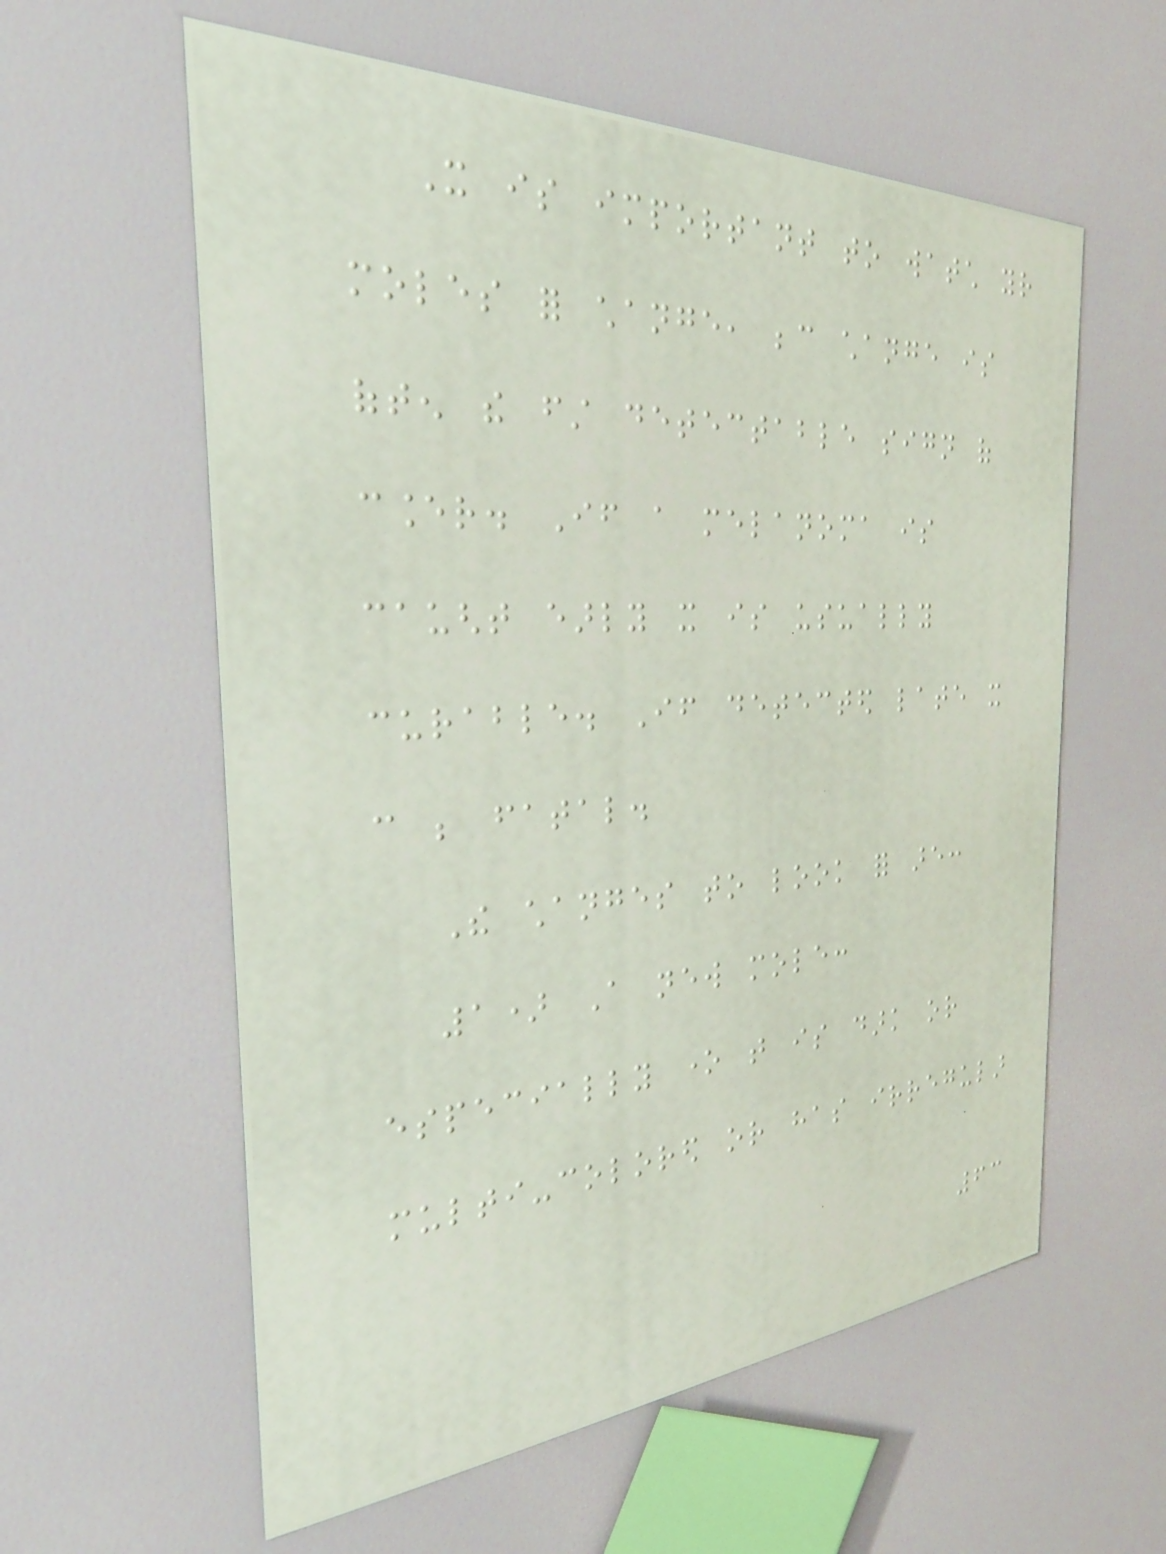It is important to watch your
moles for change, because change is
often the first detectable sign of
cancer. If a melanoma is
caught early it is usually
curable. If detected late it
can be fatal.
The changes to look for are:
1) A new mole:
especially one that is dark or
multi-colored or has irregular
63
